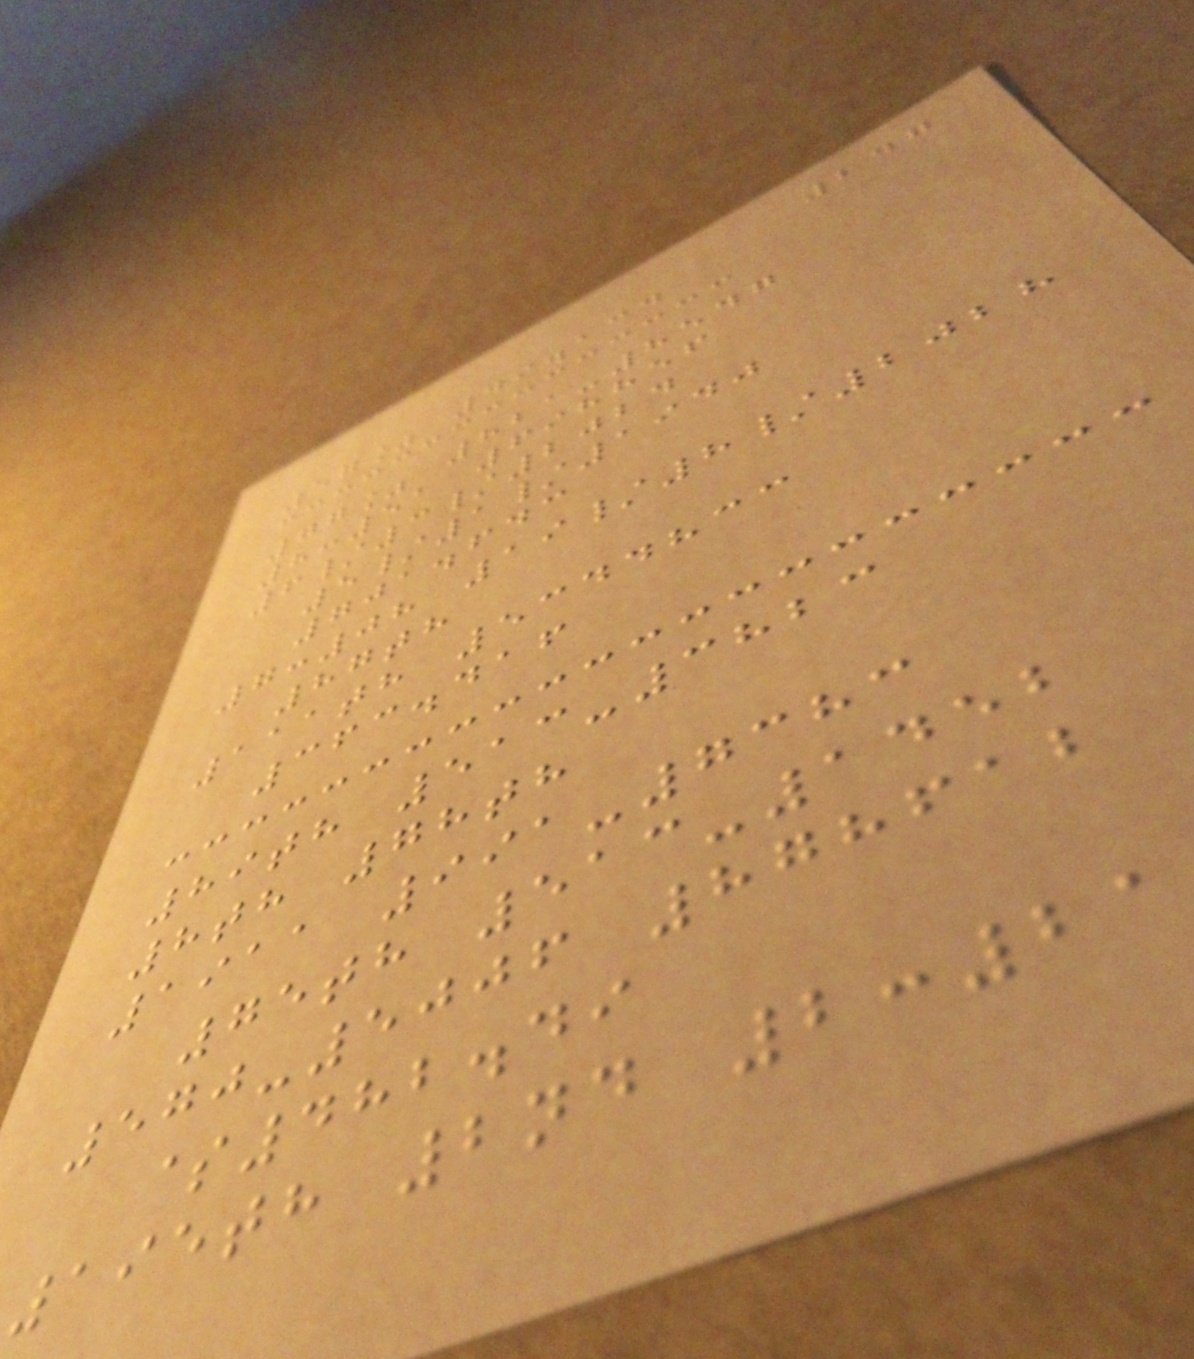247
57% 49.134
77% 821-8547
8:51 698856
6/3/2024
5/1/1940
701.643
7:08 19/8/2028
87th
111th 5344833
363.416
89th 513-3823
8th 78th
1911 991-7383
75th 513-1452
570-5006 878612
$482.49
195th 2nd 2:21
